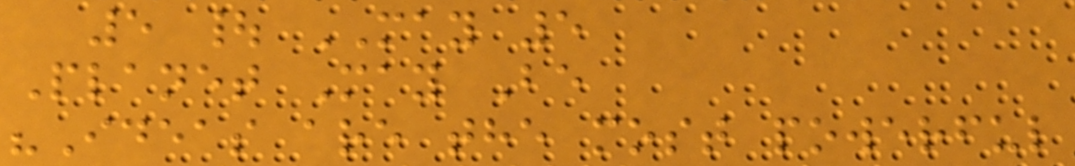5 | MAY 5
Planet May Be
"Ideas are the most powerful
